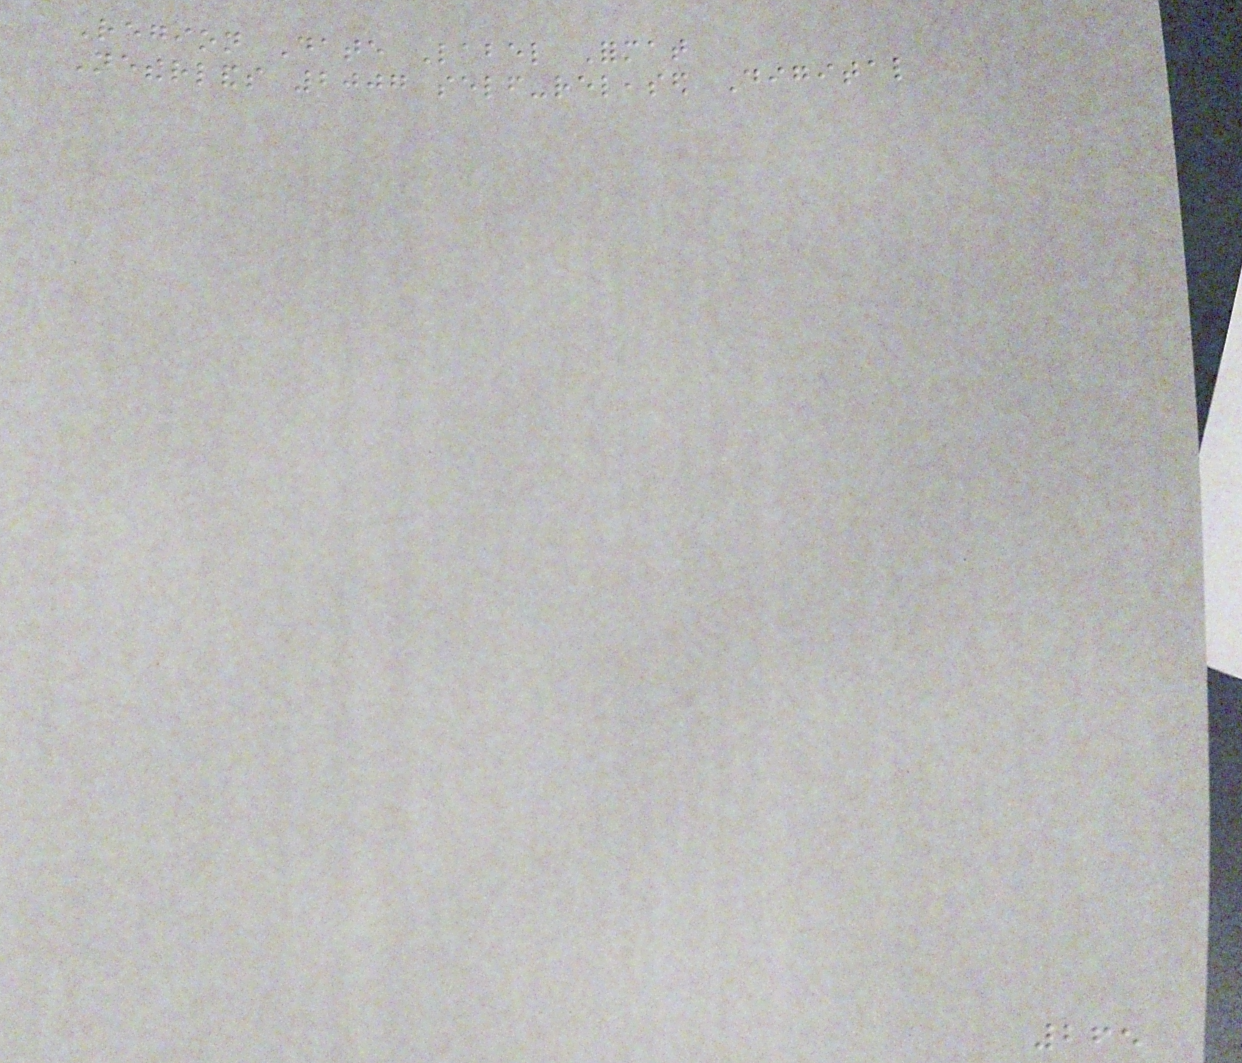Region Date Label Format
Netherlands 2007 self-released Digital
265
